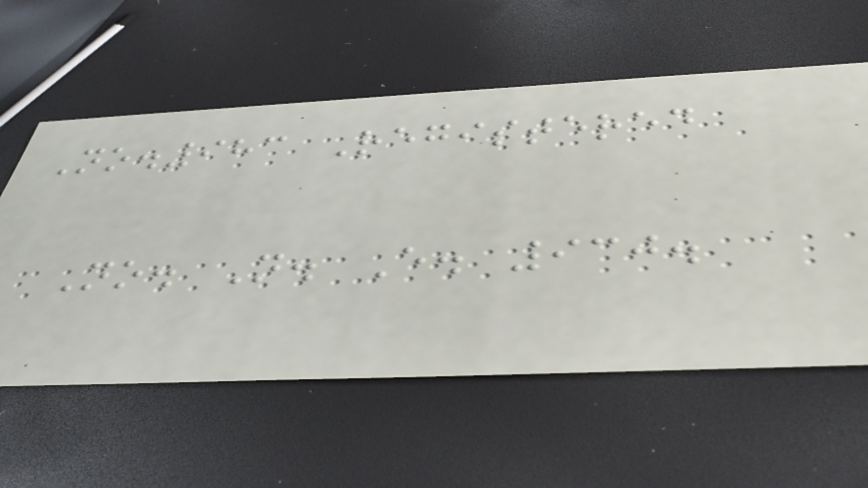No.983 Registered
No. N. E. 930.
